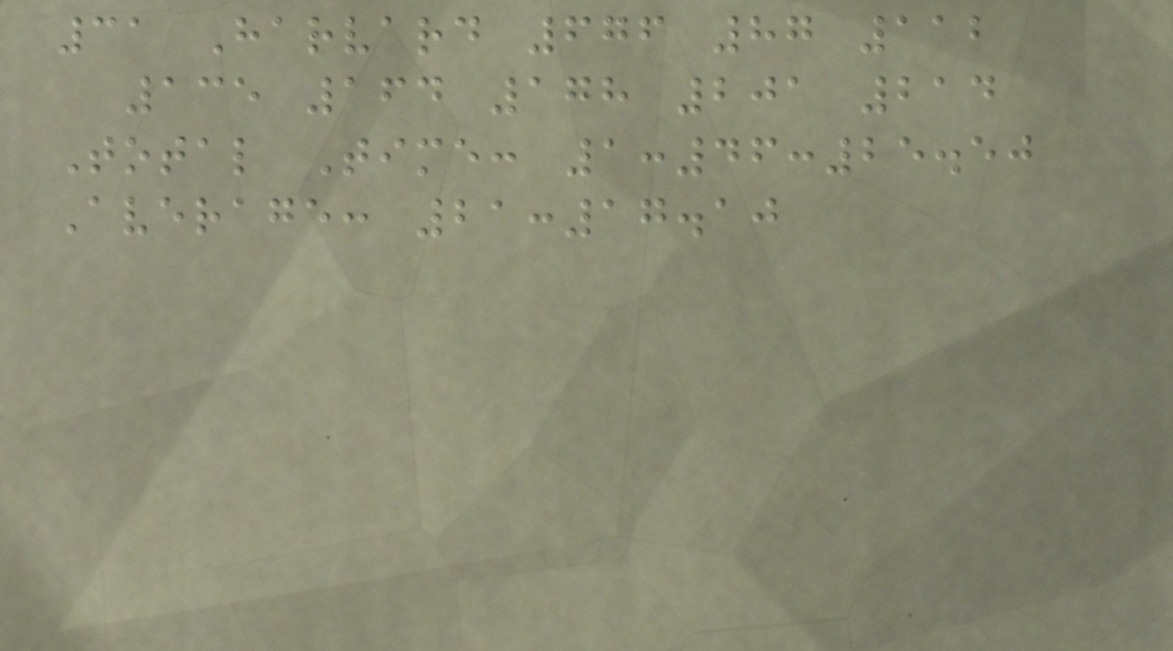31 Harvard 676 87 112
135 164 178 201 214
Total Time: 1:46:25.50
Average: 21:17.10
